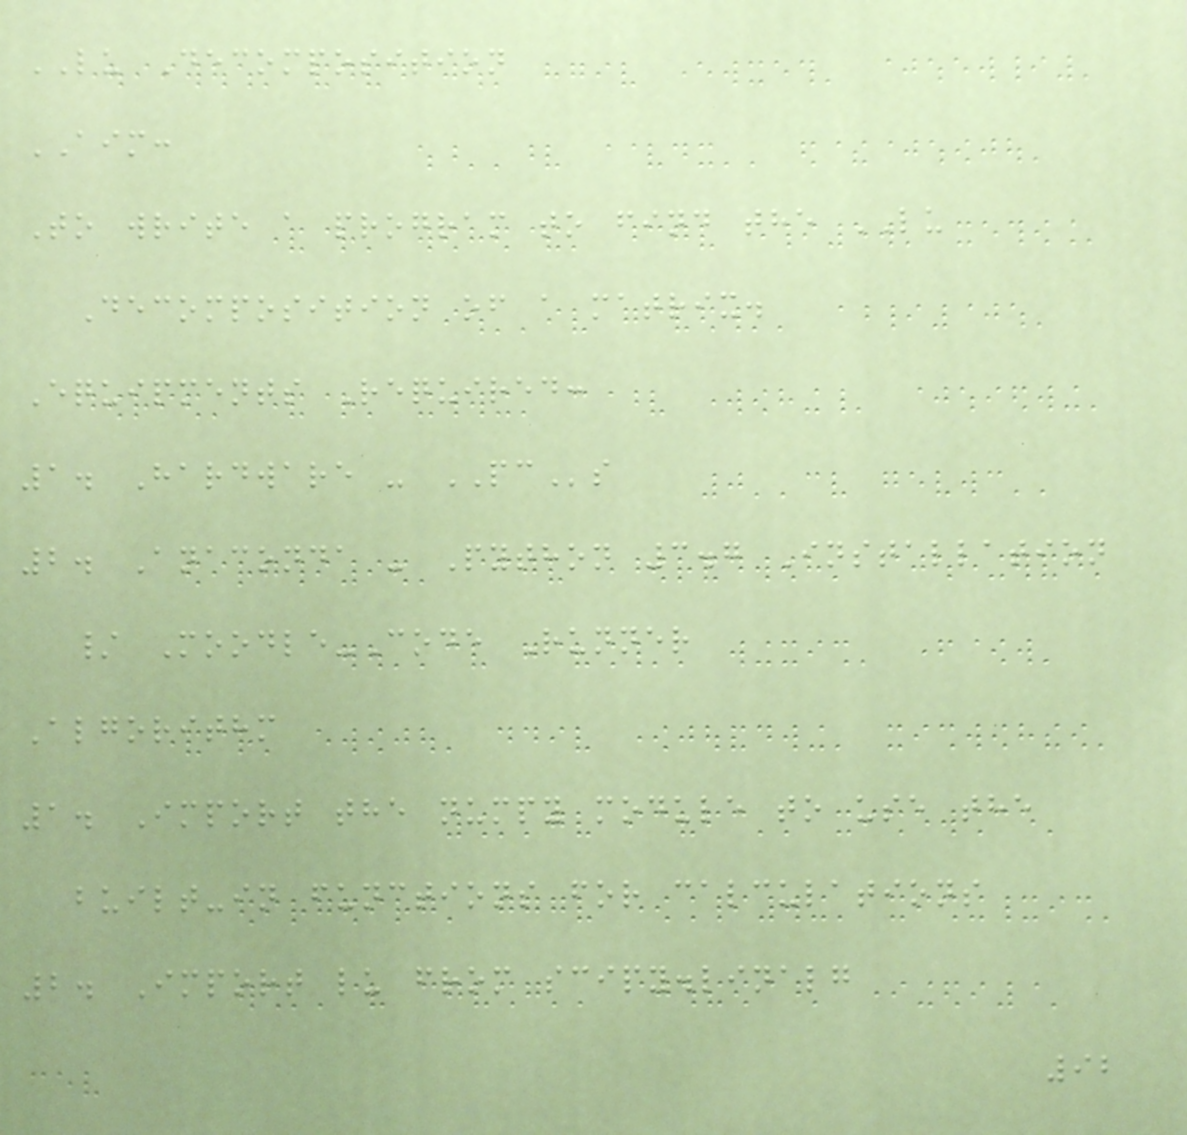LU Decomposition
AIM:
To write a program to find the LU
Decomposition of a matrix.
Equipments Required:
1. Hardware - PCs
2. Anaconda - Python 3.7 Installation
/ Moodle-Code Runner
Algorithm
1. Import the numpy module to use the
built-in functions for calculations
2. Import lu from scipy.linalg
92
